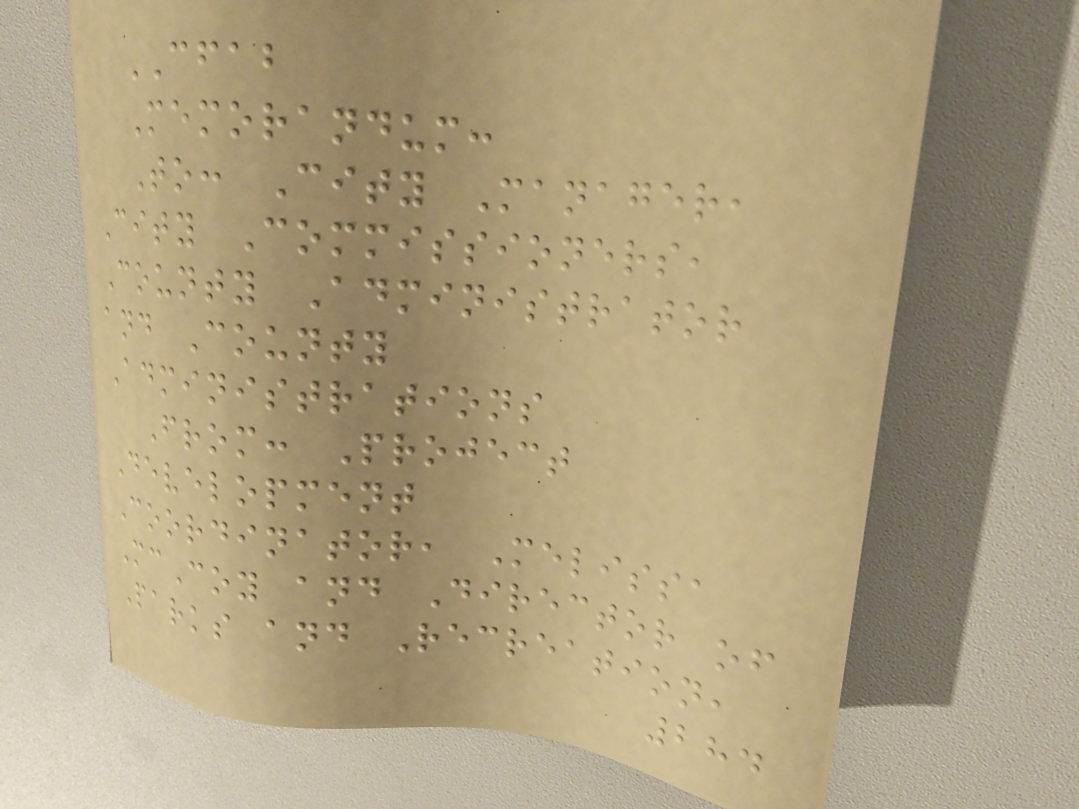CFAB
Memorandum:
To: City Manager,
City Commissioners,
County Administrator
and County
Administrations
From: Project
Development
Coordinator, Melissa
McCoy and Director of
Parks and Recreation,
284
